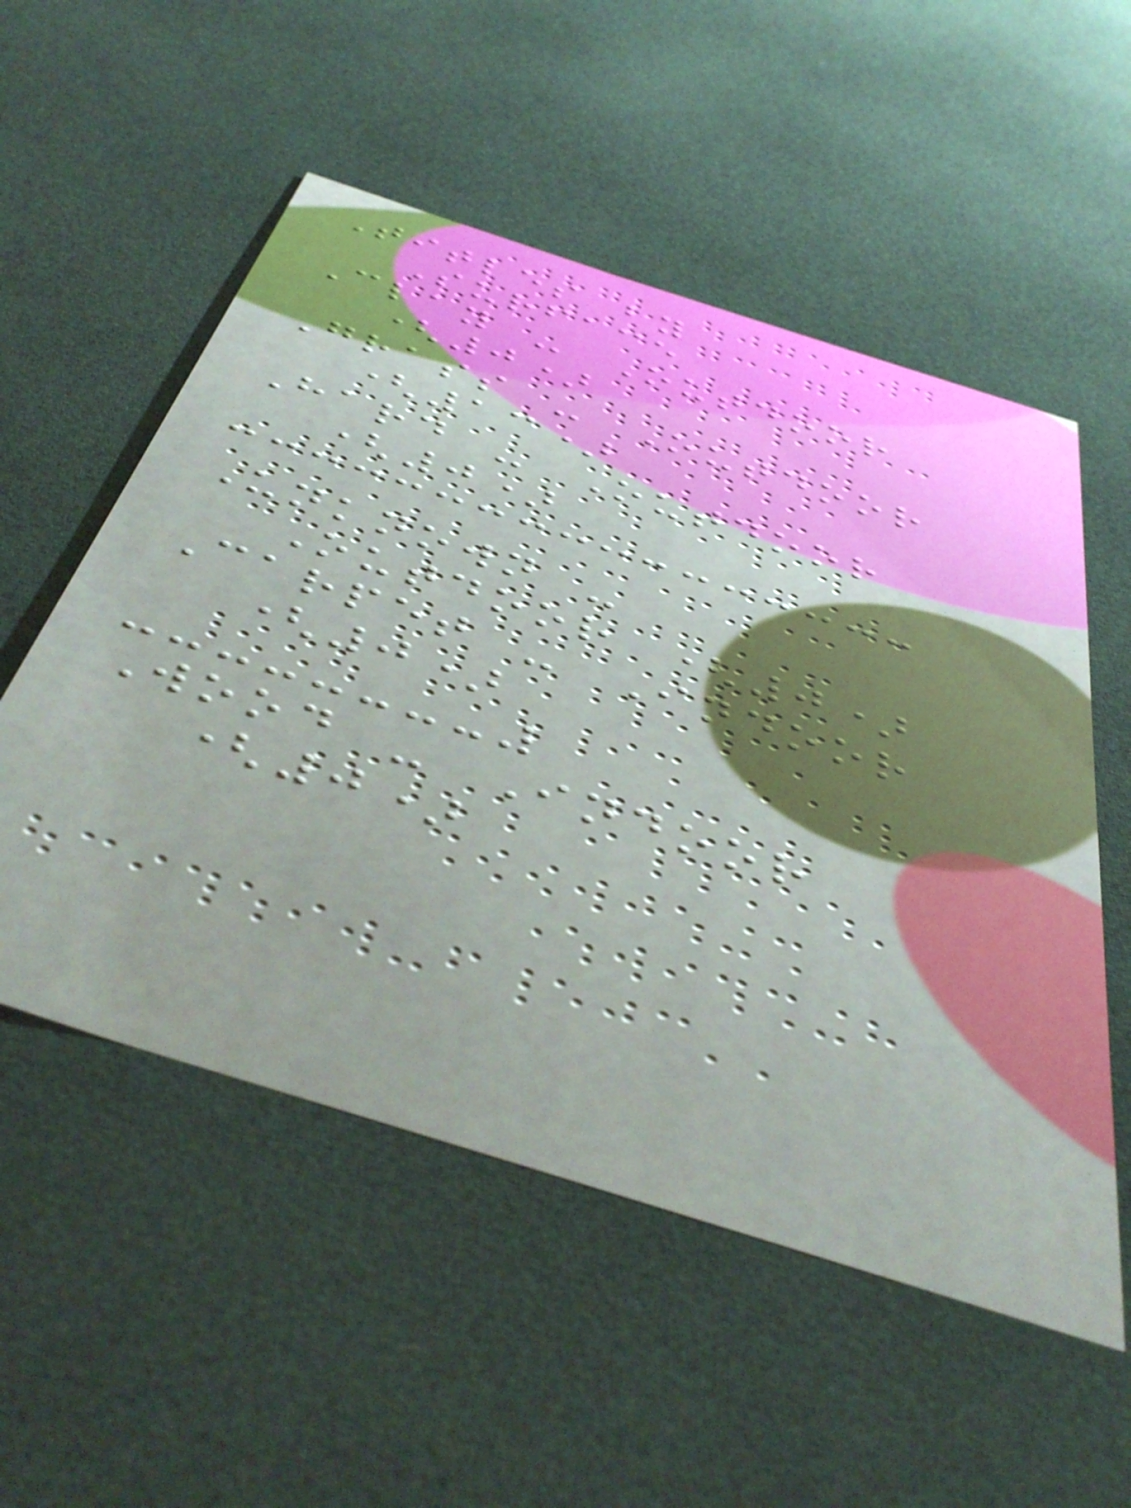Titles by
Surface
Clay - Outdoor
(0)
Grass - Outdoor
(13)
Hard - Outdoor
(0)
Unknown -
Outdoor (0)
Carpet - Indoor
(0)
Wood - Indoor
(0)
